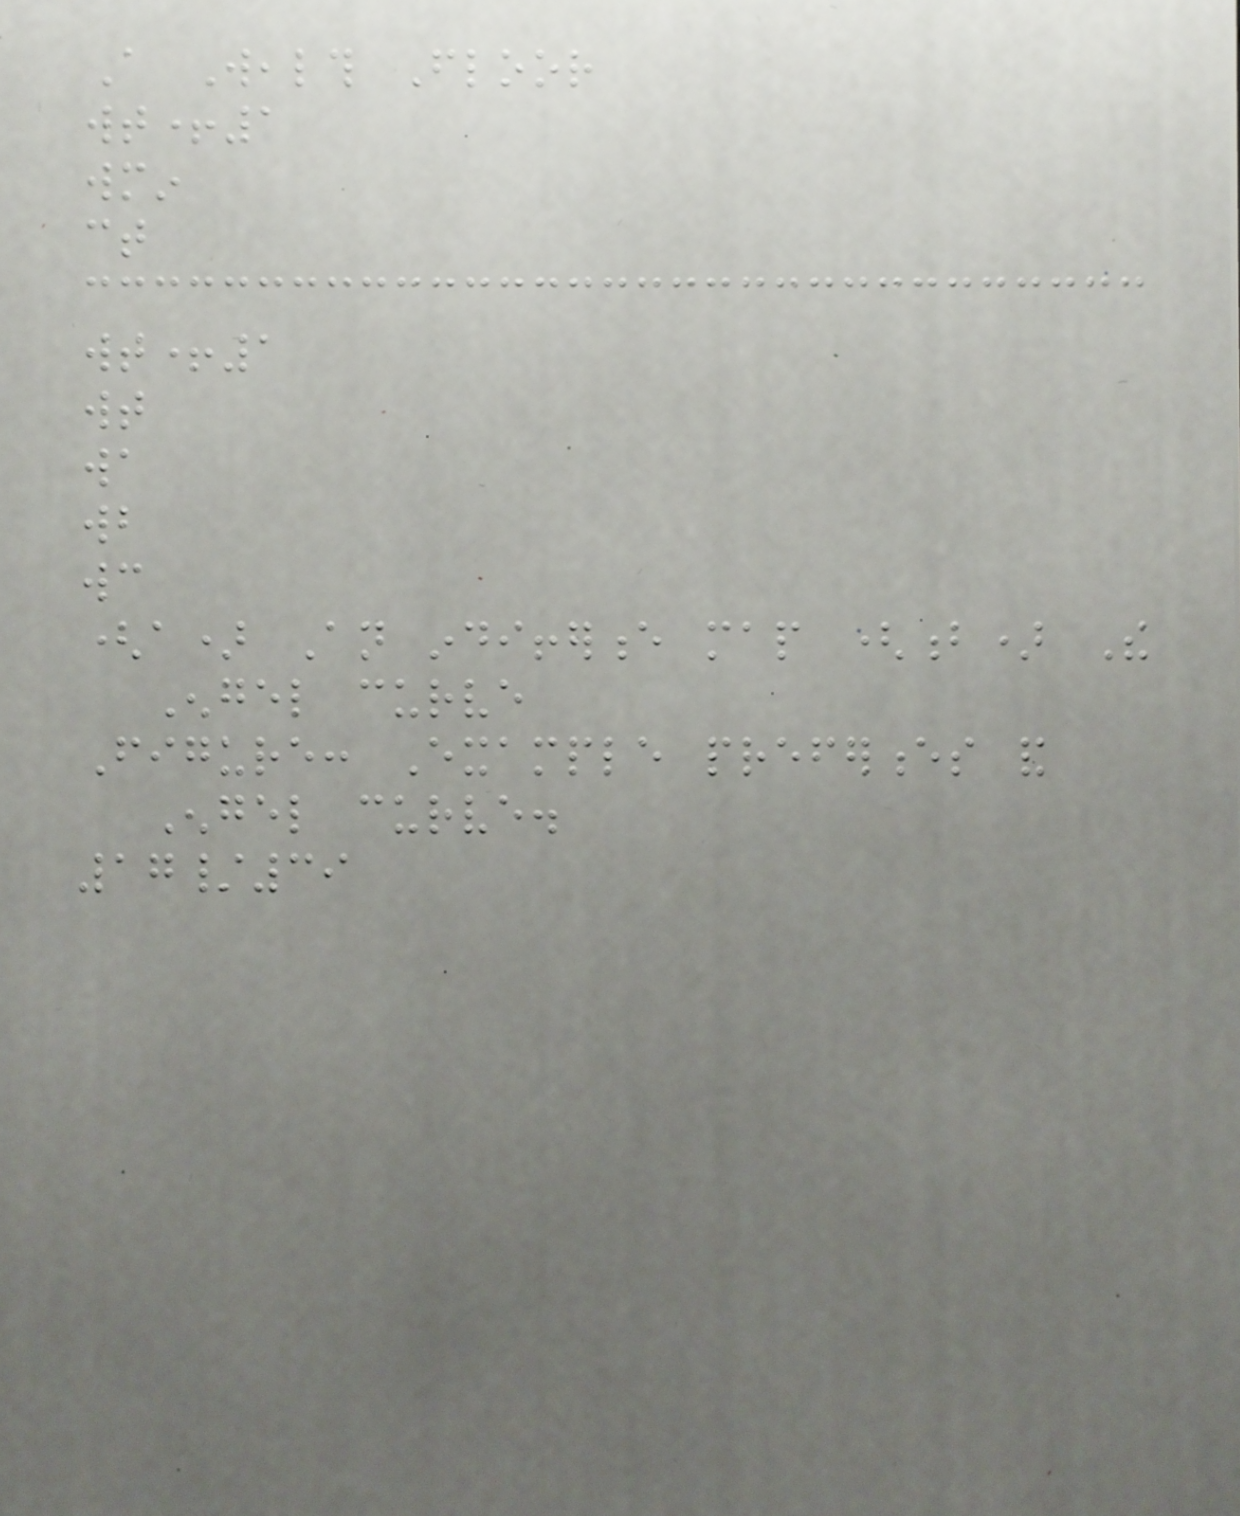A Wealth Floor
wt+1
wmin
ct
wt+1
wt
wa
wb
wc
(a) An indifference map (b) The
Engel curve
Figure: Example preferences and
Engel curve.
17/39
